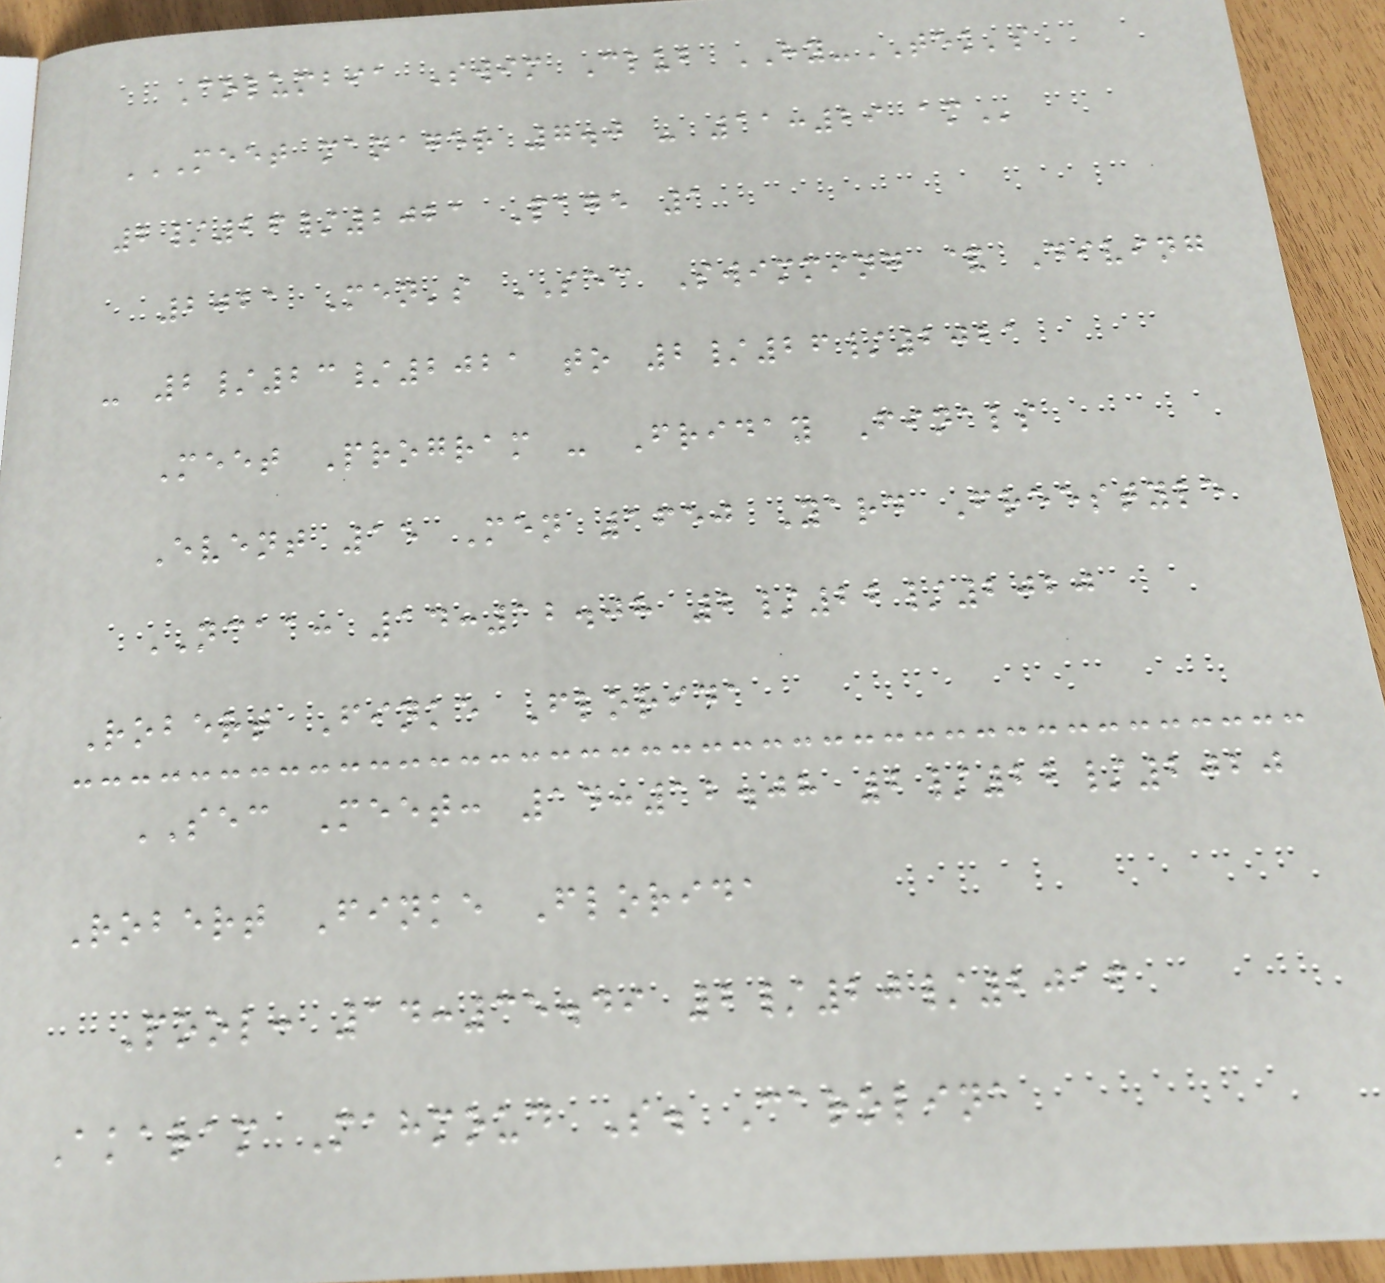Columbia Swim Club HY-TEK's
MEET MANAGER 7.0 - 11:29 AM
2/26/2021 Page 1
2021 Men's SEC Swimming & Diving
- 2/23/2021 to 2/26/2021
Meet Program - Friday Finals
Event 15 Men 1650 Yard Freestyle
NCAA: 14:12.08 2/22/2020
Robert Finke Florida
SEC Meet: 14:12.08 2/22/2020
Robert Finke Florida
Pool: 14:35.49 2/20/2016
Akaram Mahmoud S. Carolina
